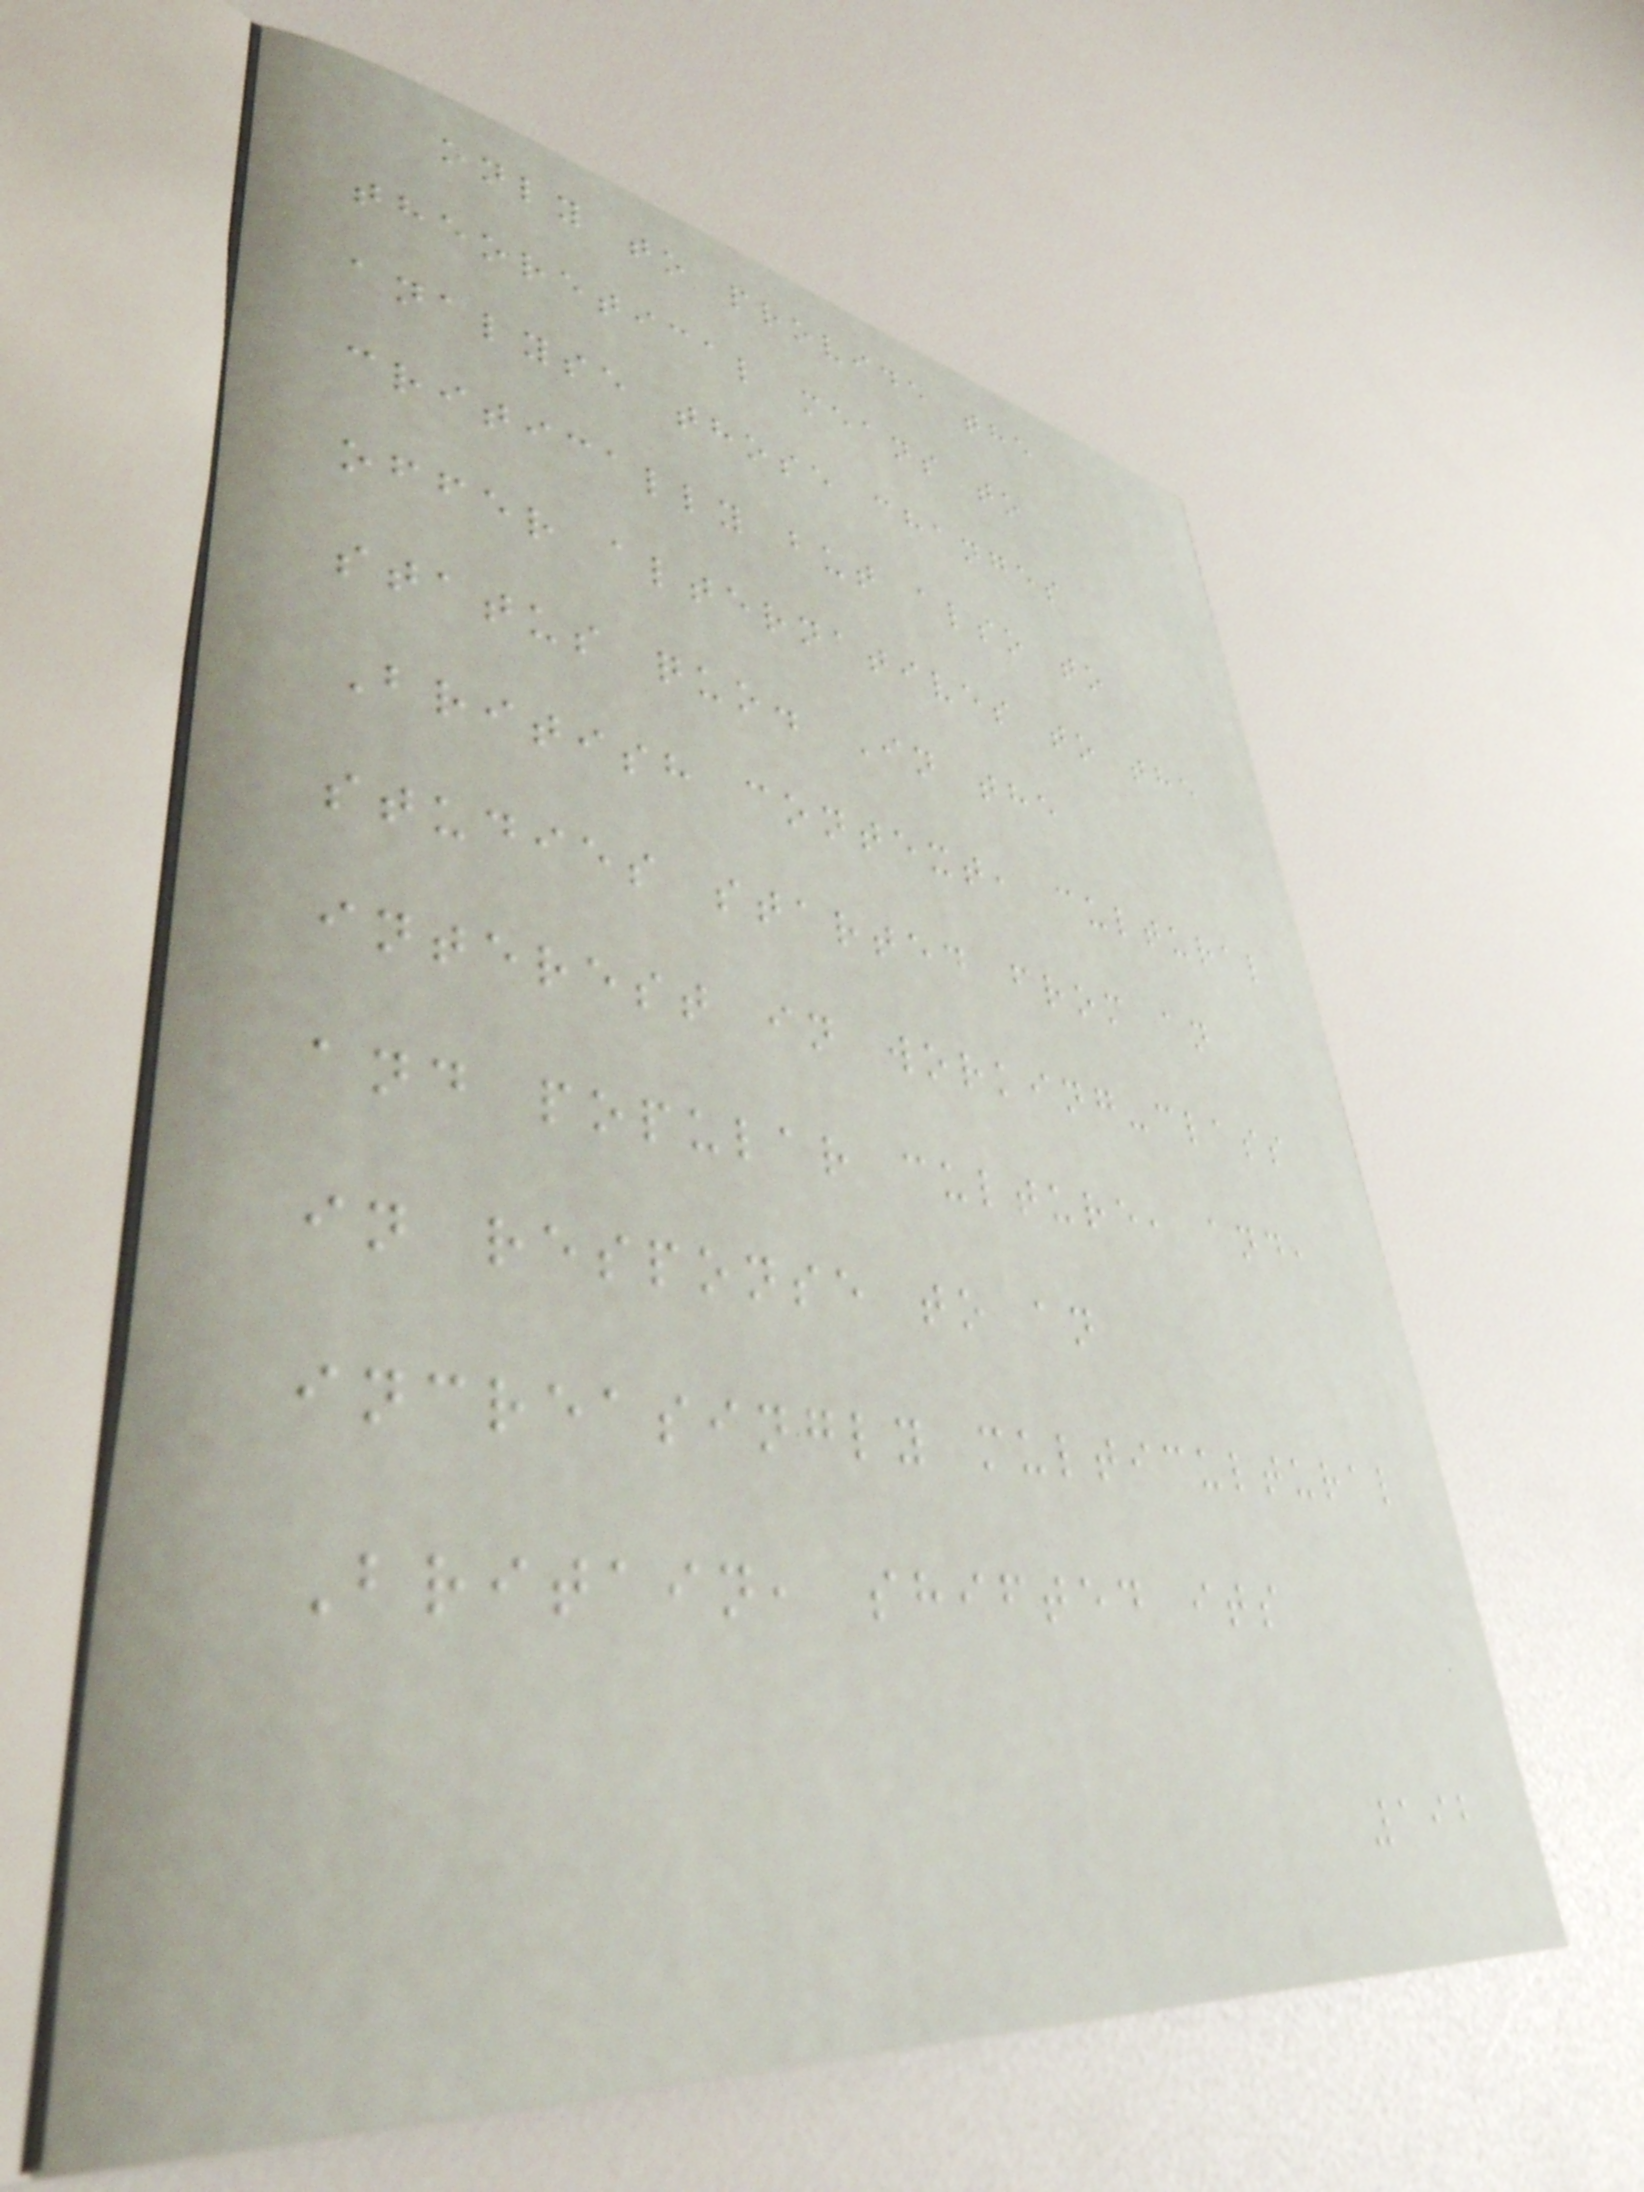only to provide the
theoretical means to
analyse those changes
critically but also to
offer alternatives to the
status quo. In the
British context, cultural
studies started from an
interest in working-class
and popular culture, and,
in response to an
increasingly multicultural
Britain, shifted its
192
